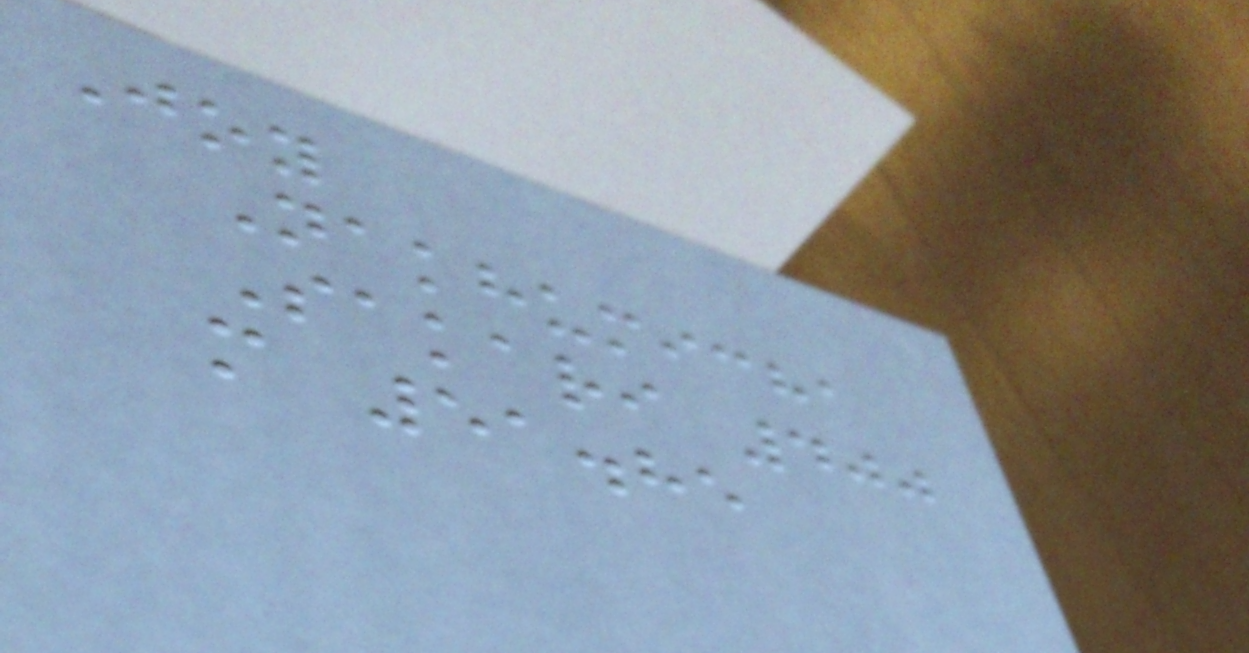Joy
Nakhumicha
Sakari 400
m 51.85
